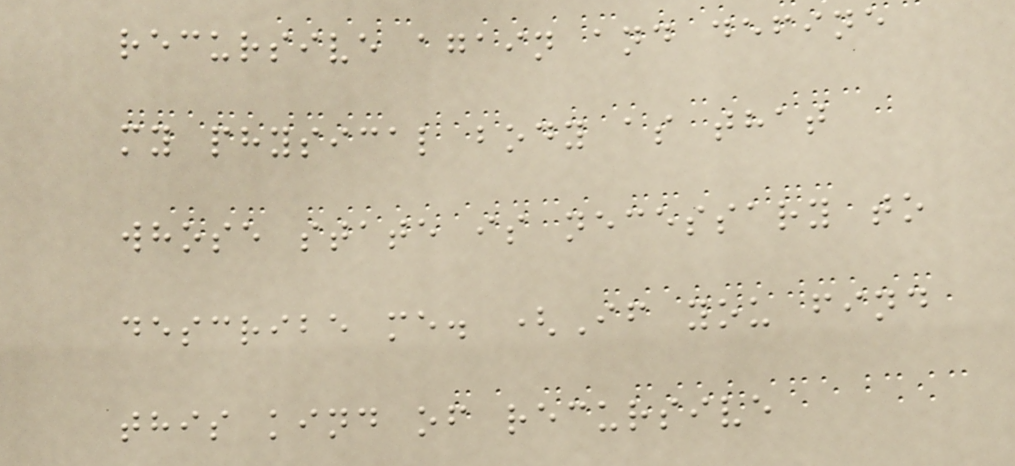recursive again and define
my physical body as that
whose state is necessary to
describe me. (If you find
this kind of recursive
